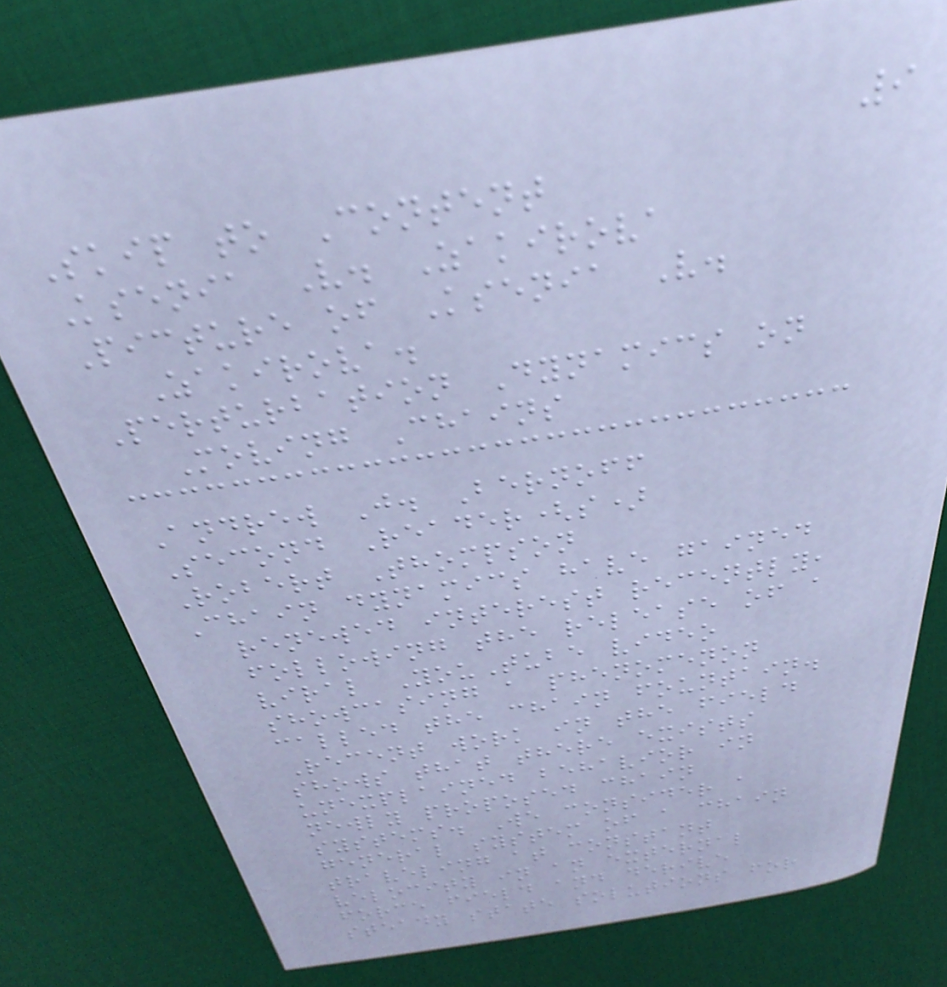9
Skip to Content
Ksenia V. Zakirova
Picture of Ksenia V.
Zakirova.
Perturbation Dynamics on
Moving Chains
Andrew J. Bernoff
Second Reader(s)
Robert Thompson
Chain dynamics have gained
renewed interest recently,
following the release of a
viral YouTube video
showcasing a phenomenon
called the chain fountain.
Recent work in the field
shows that there exists
unexplained behavior in
newly proposed chain
systems. We consider a
general system of a chain
traveling at constant
velocity in an external
force field and derive
steady state solutions for
